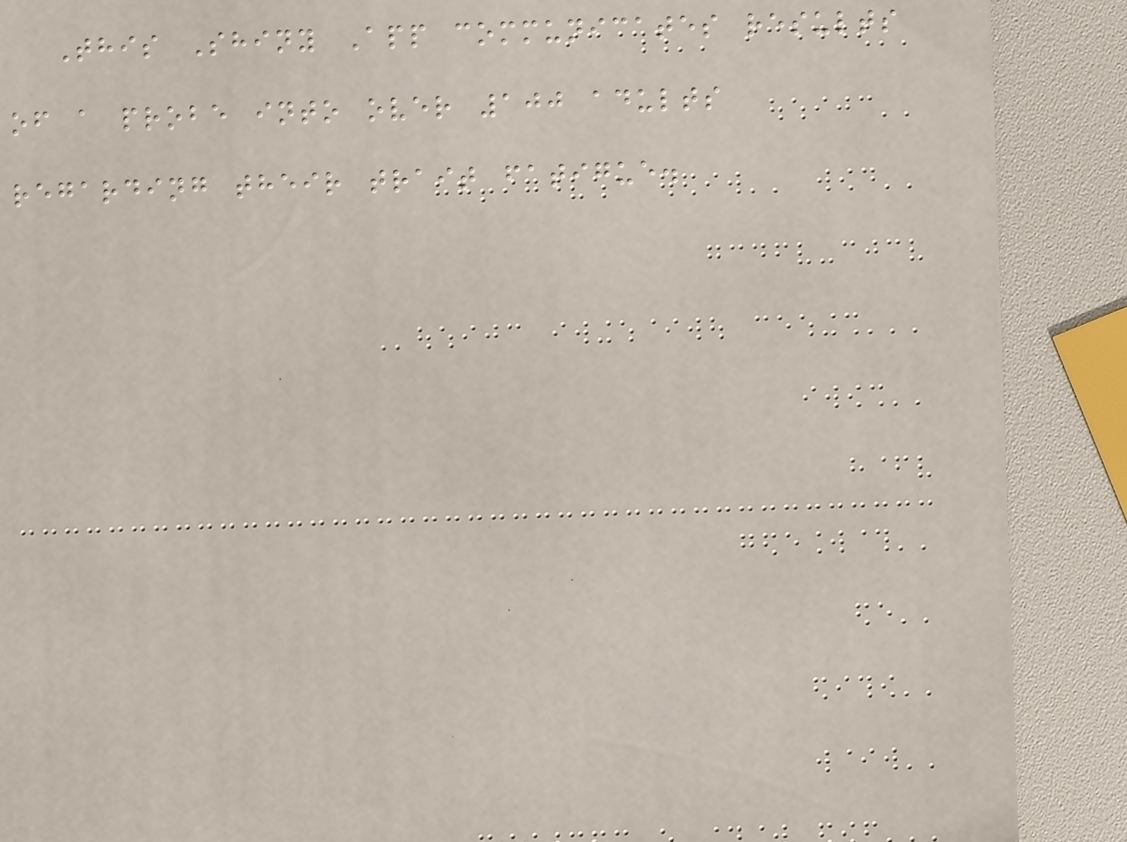This Shiny App communicates results
of a probe into over 100 adults
regarding their trait fatigue.
